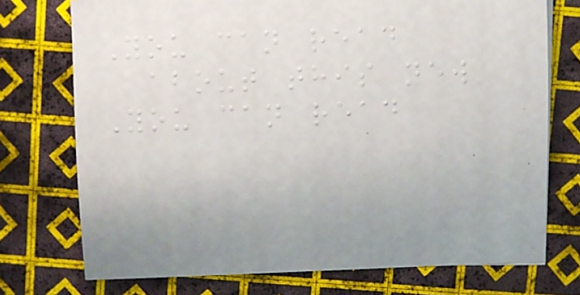You can read
about this new
You can read
